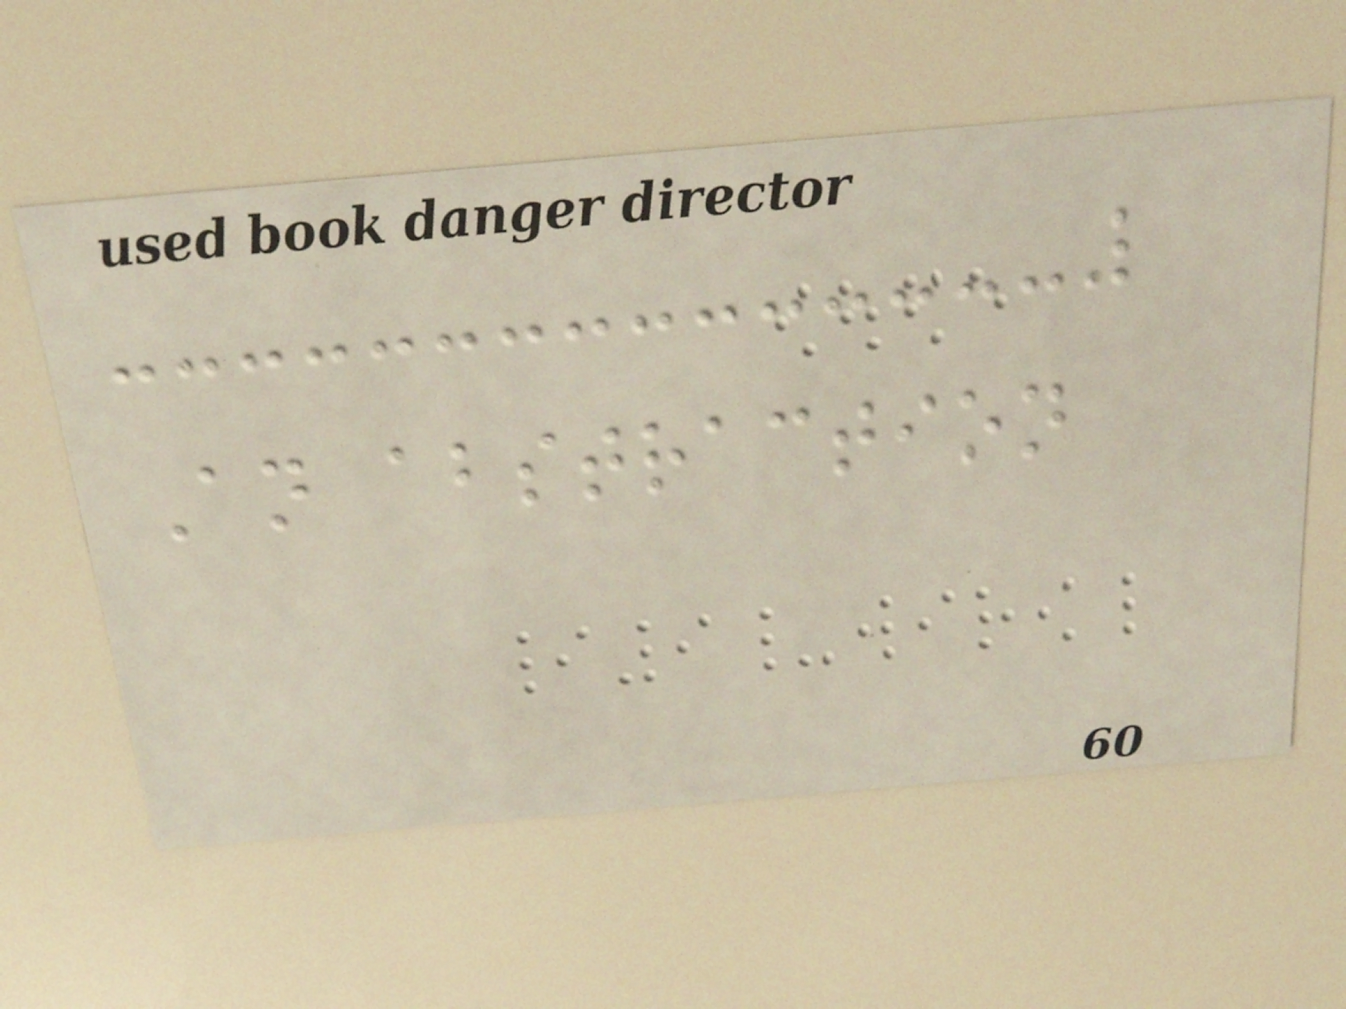An abstraction
